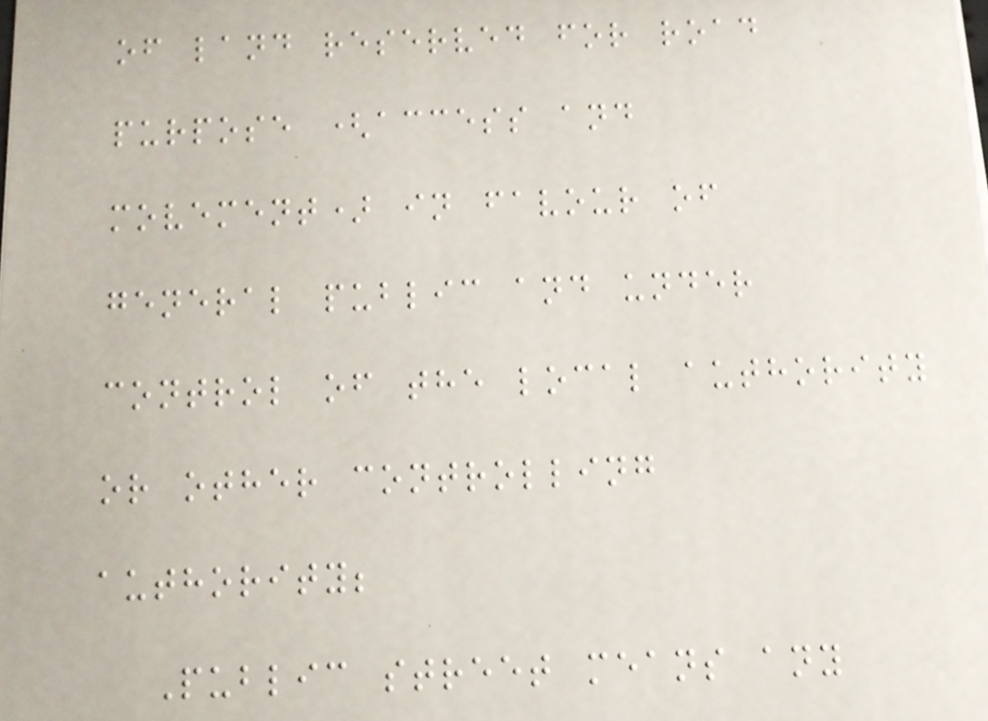of land reserved for road
purpose (access and
movement) in favour of
general public and under
control of the local authority
or other controlling
authority;
Public street means any
